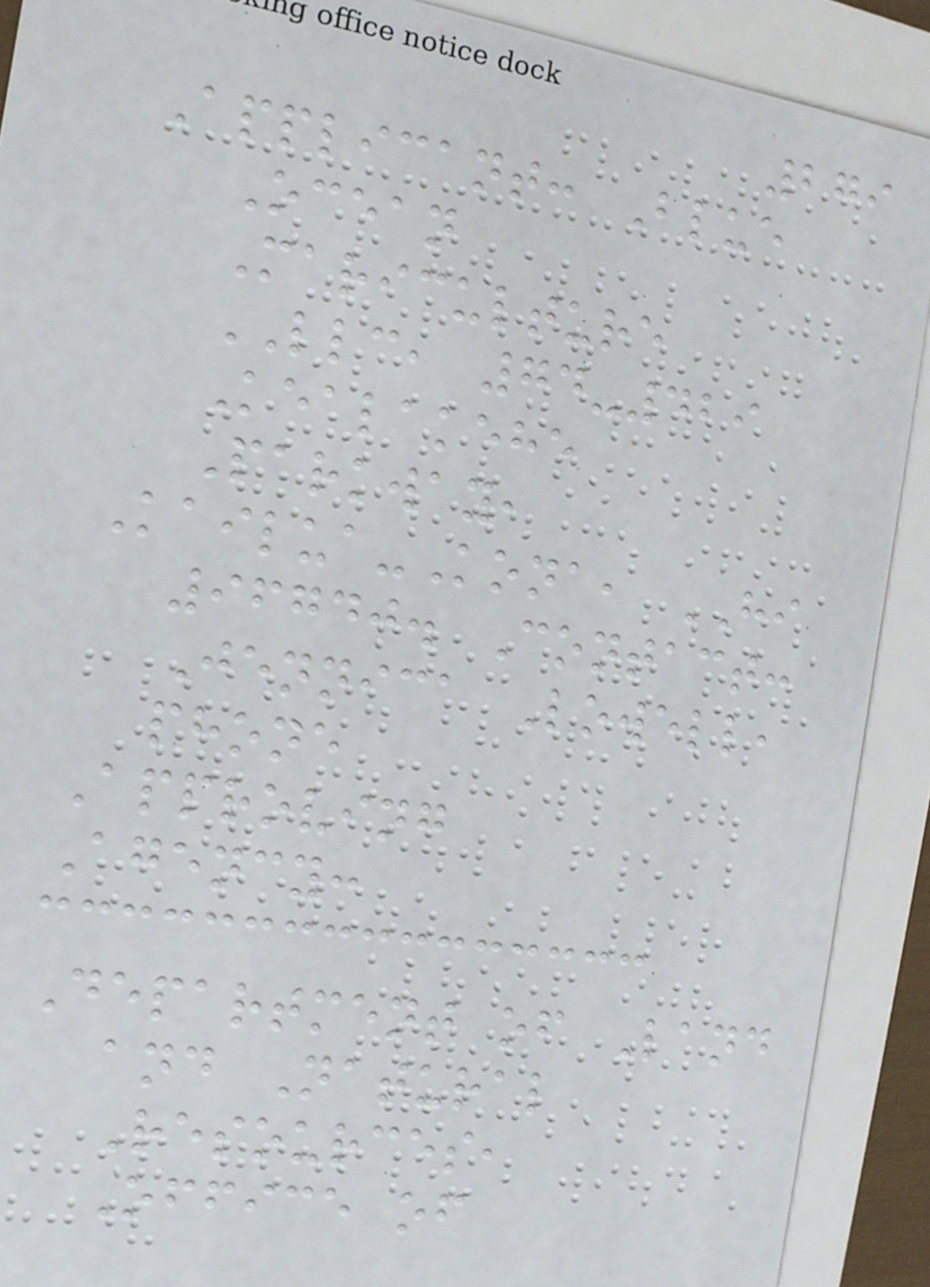279
Applicant: Blue
Ocean
Mariculture
LLC, 74-429
Kealakehe
Parkway,
Kailua-Kona, HI
96740. Contact:
Jennica Lowell,
phone
Approving
Agency:
Department of Land
and Natural
Resources,
Office of
